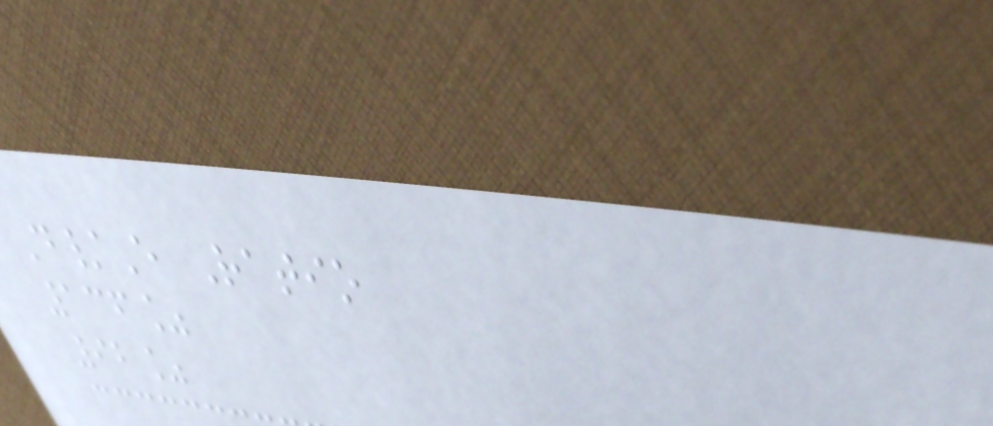D/E Ratio
136%
92%
